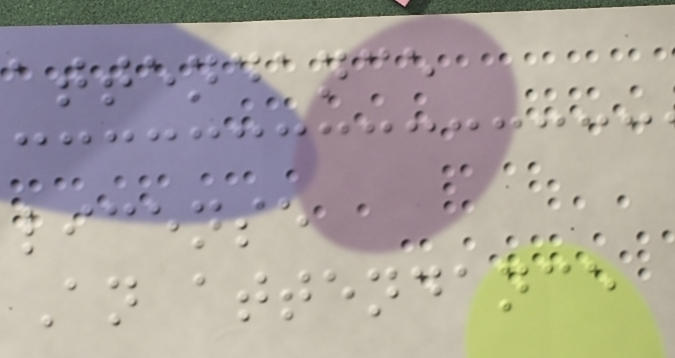attendance
license
An attendance
